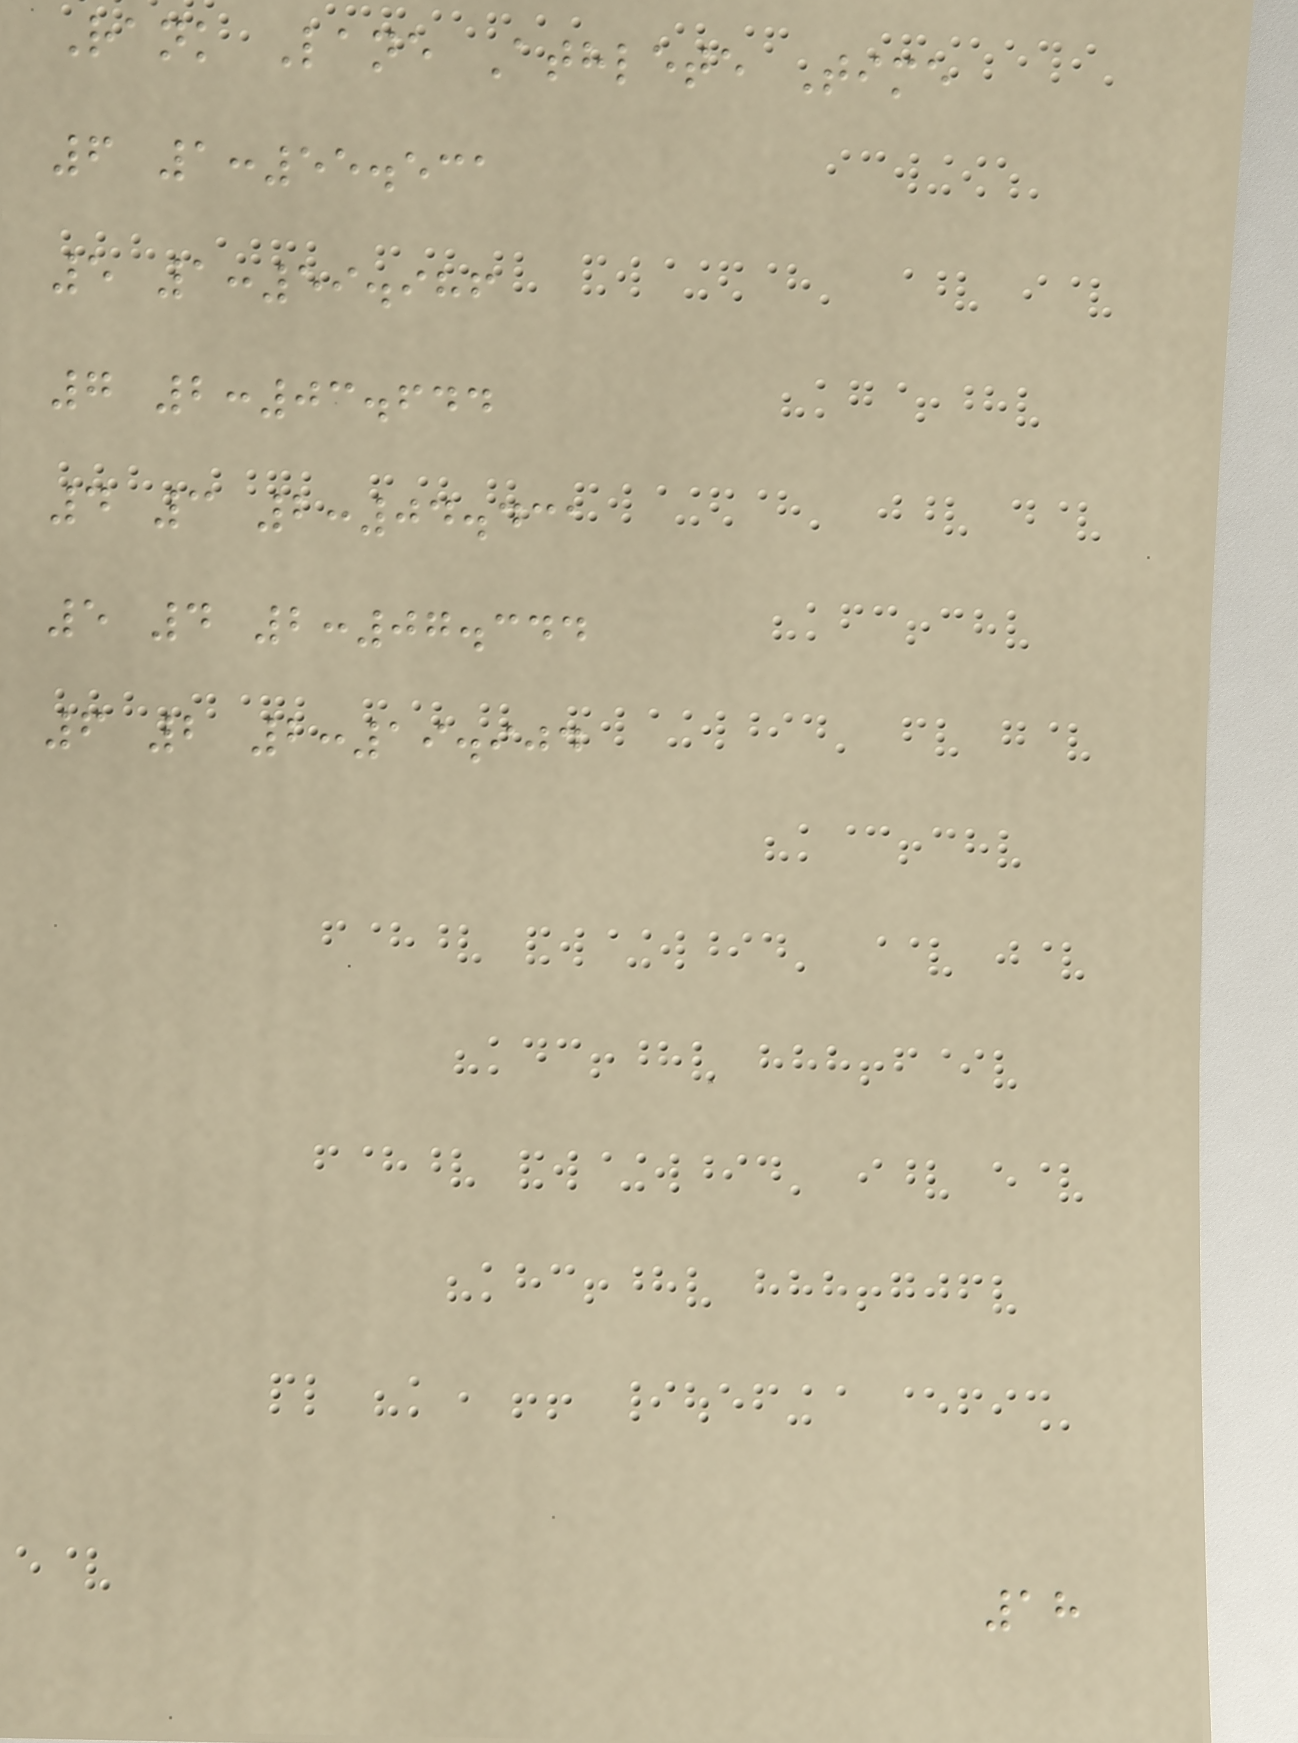Rank Lane Athlete Time
6 1:55.531
5 1:59.986
7 2:03.644
4 3 2:04.431
5 4 2:07.344
6 2 2:19.904
18
